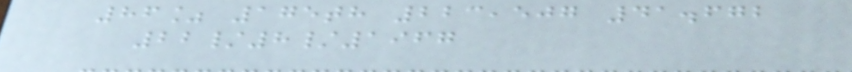86% 175th 223,507 41.672
22/8/1967
